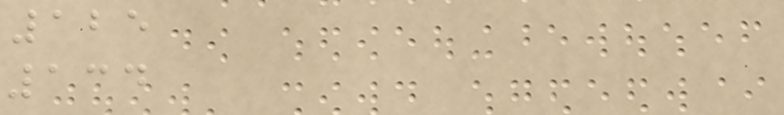125
134
